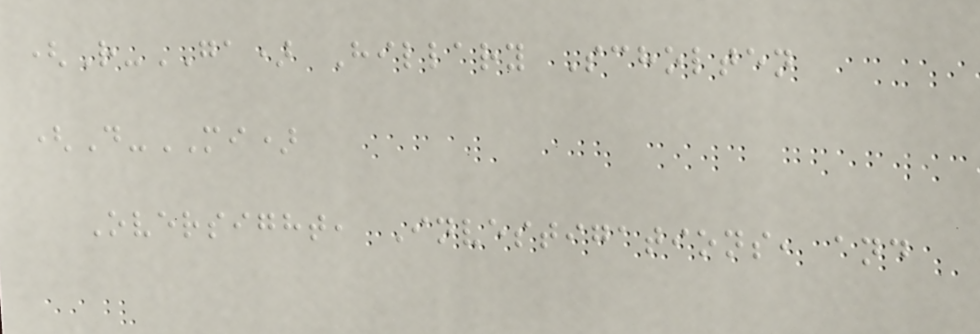(R-GA) Hillary Scholten
(D-MI)
Oversight, Investigations, and
